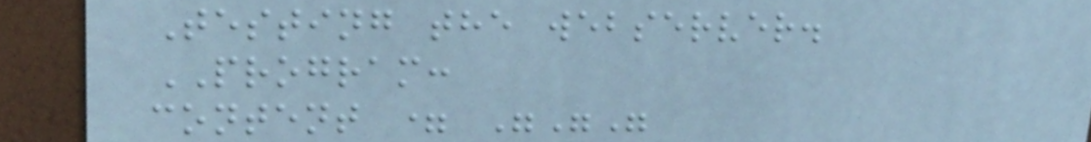Testing the webserver.
PROGRAM:
content = """
